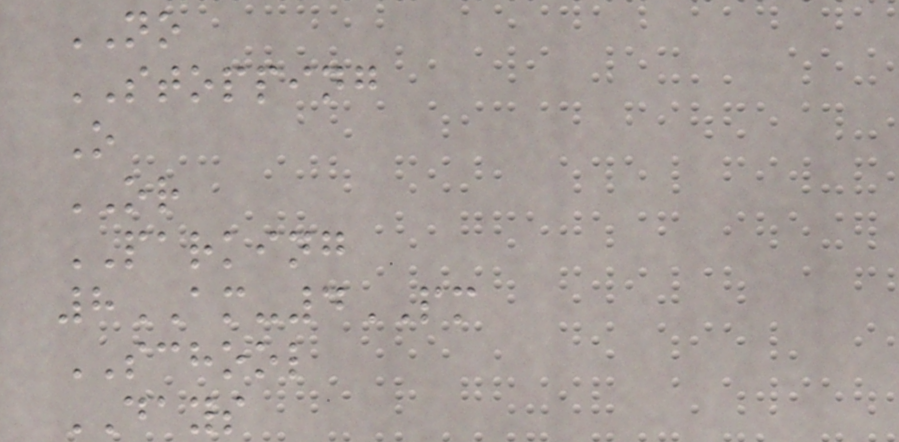NO
STOPPING
O
OR
PARKING
8AM-4PM
SCHOOL
DAYS
